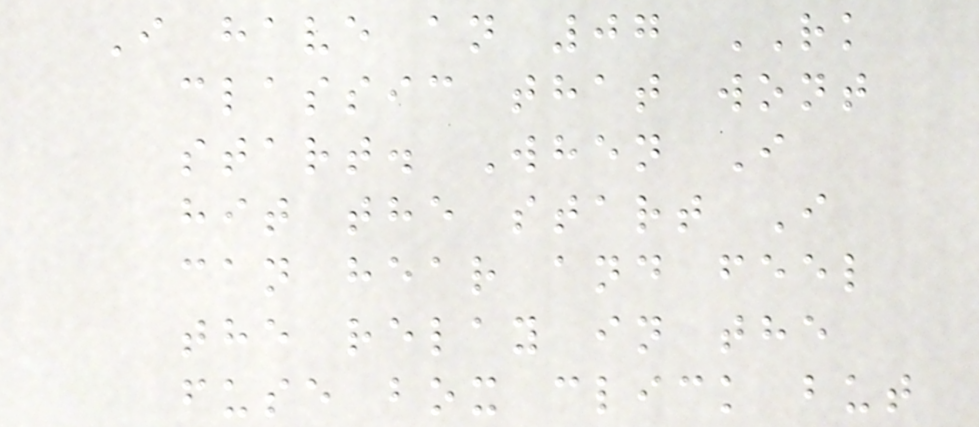I have an 07 RK
classic that wont
start. When I
hit the start I
can hear and feel
the relay in the
fuse box click but
